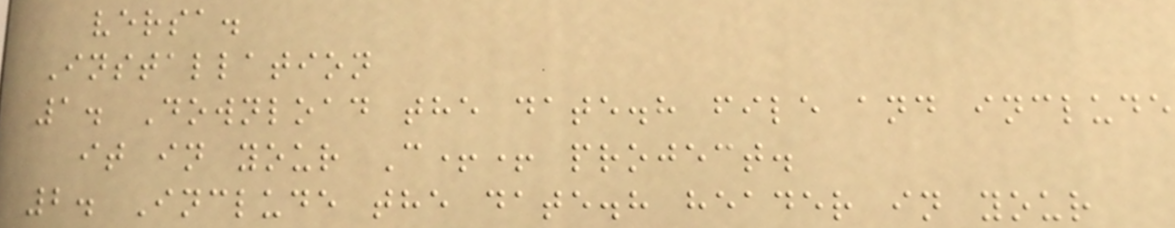versa.
Installation
1. Download the date.h file and include
it in your C++ project.
2. Include the date.h header in your
